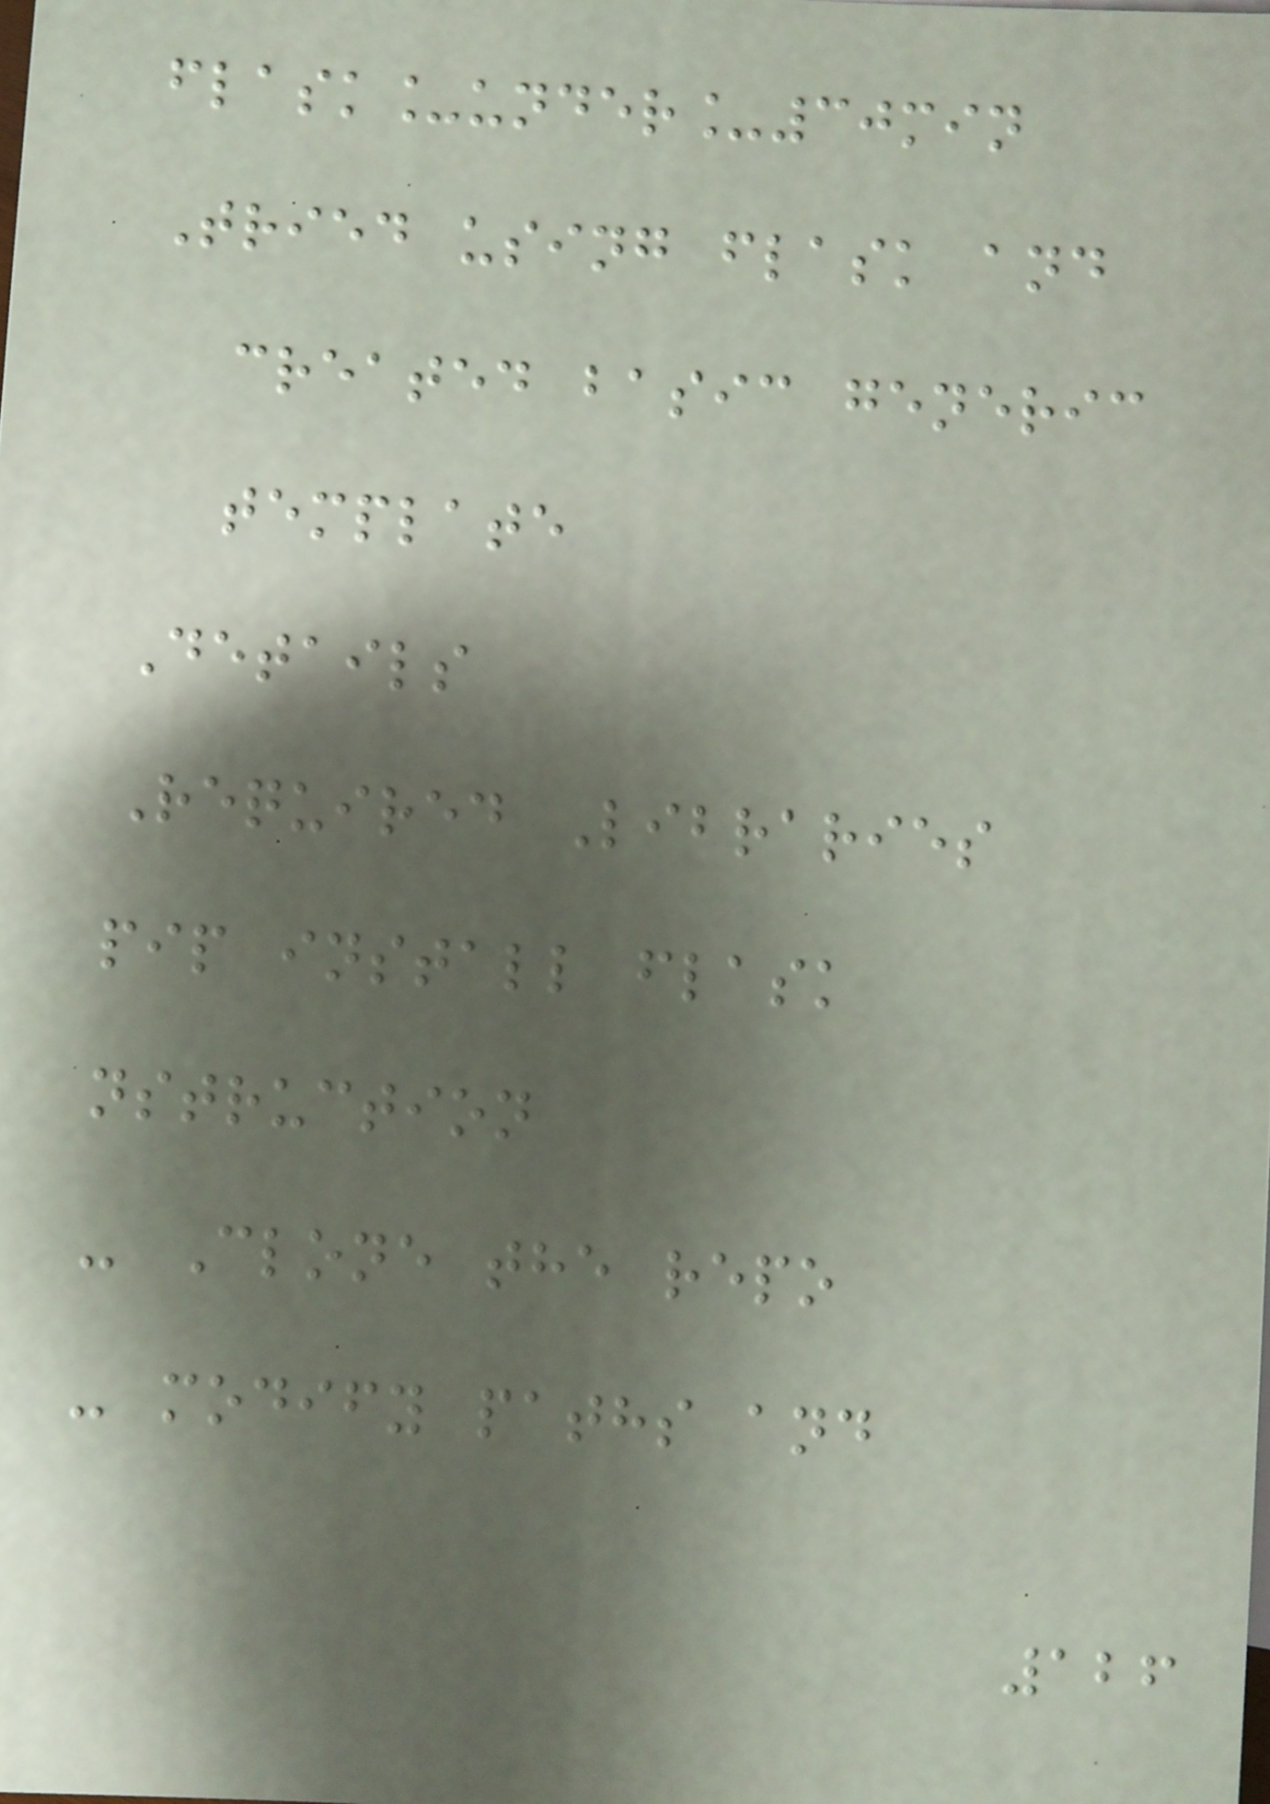flask_under_30min
Tried using flask and
created basic generic
template
Details
Required Libraries
pip install flask
nstruction
- Clone the repo
- modify paths and
126
